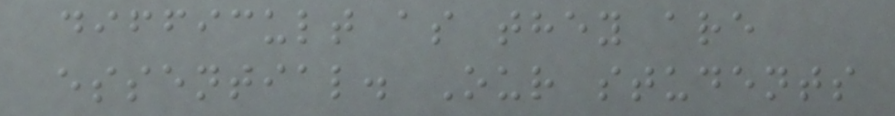difficult as they are
essential. Our students
